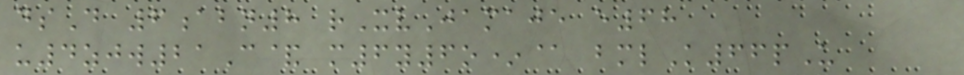dsD 6abn8 rXvJamaje e68
u4zjw21C& m6y6o*@ bmlK66pU
